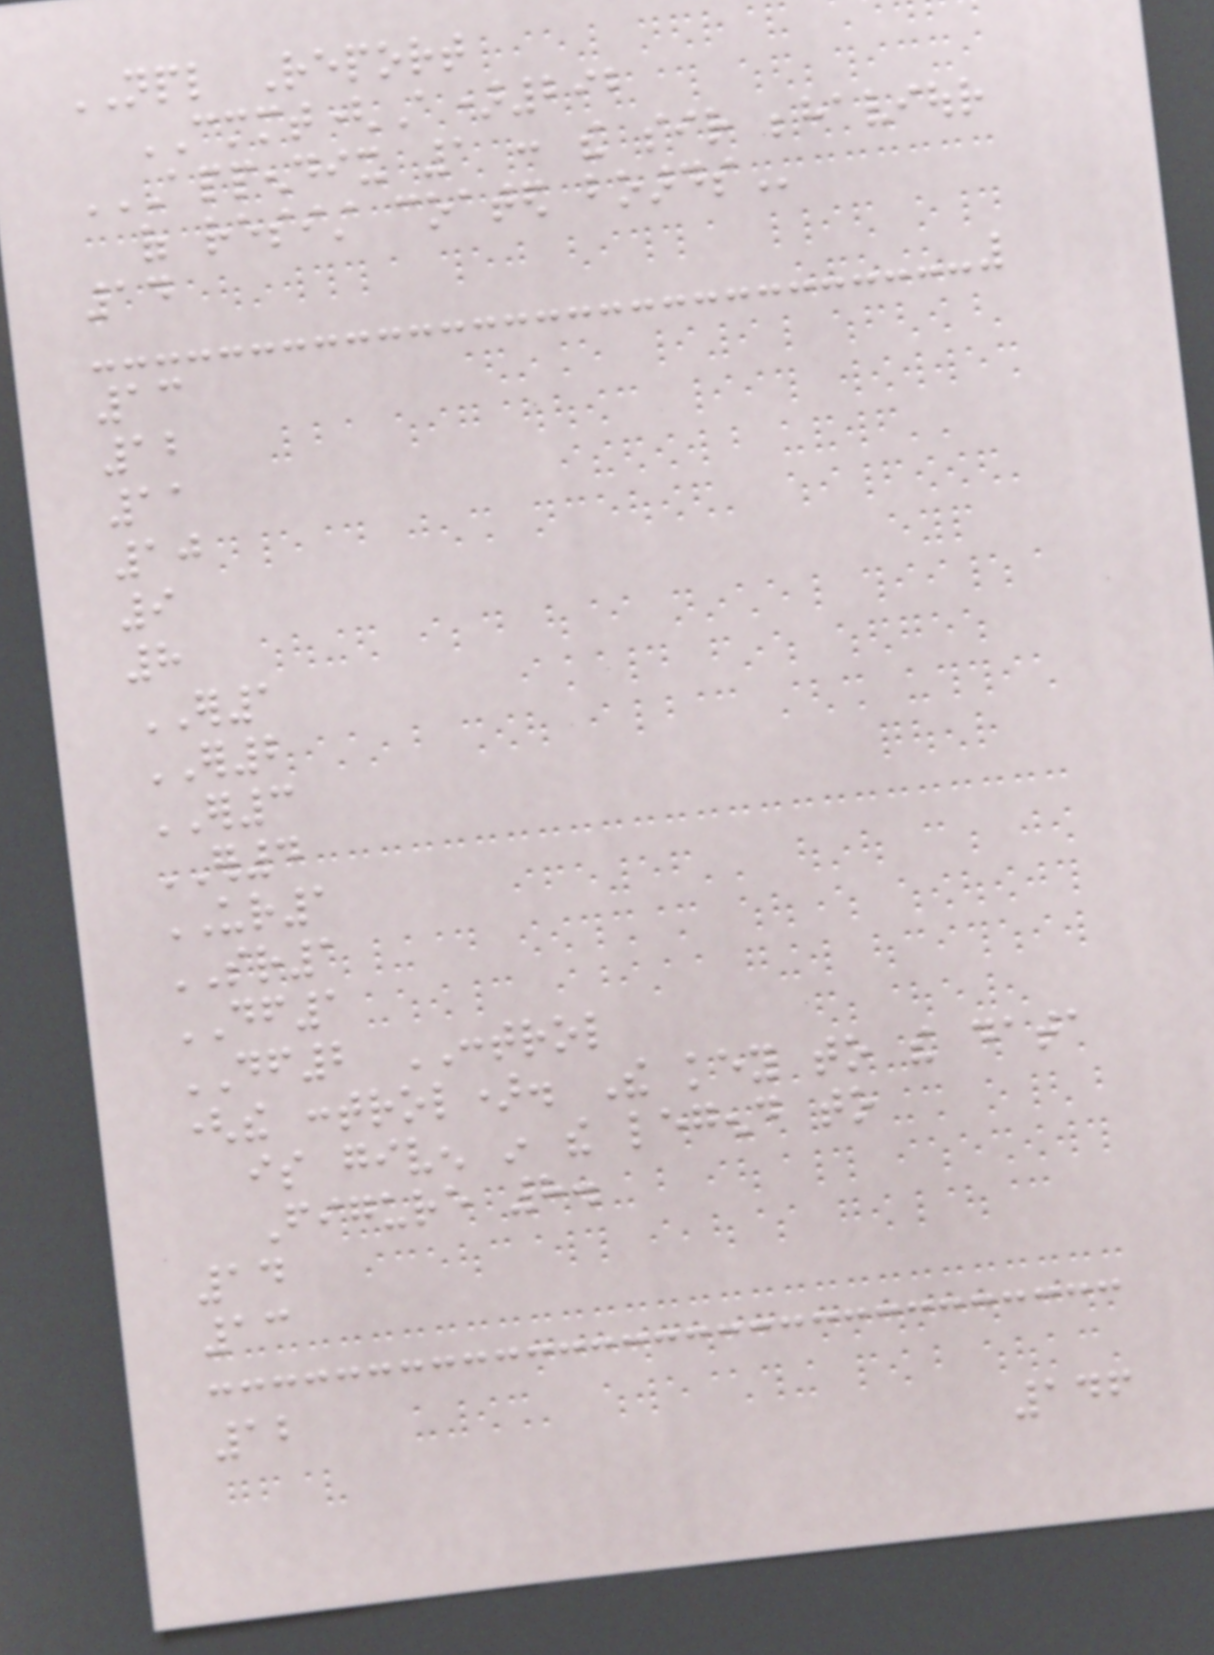NPL Report
CMMT(A)292
APPENDIX 1 : THE SIR BEHAVIOUR
OF RESIST COATED BOARDS
14
13
12
11
10
9
8
ER1
ER2
ER3
ER4
UR1
SR1
DF1
DF2 CONTROL
(the control). The key to the data
is given in the legend to
Figure 8.
14
13
12
146
